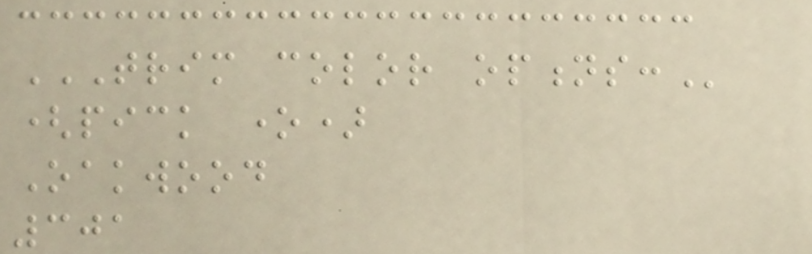TRIM COLOR OPTIONS:
(pick one)
Oakwood
301
